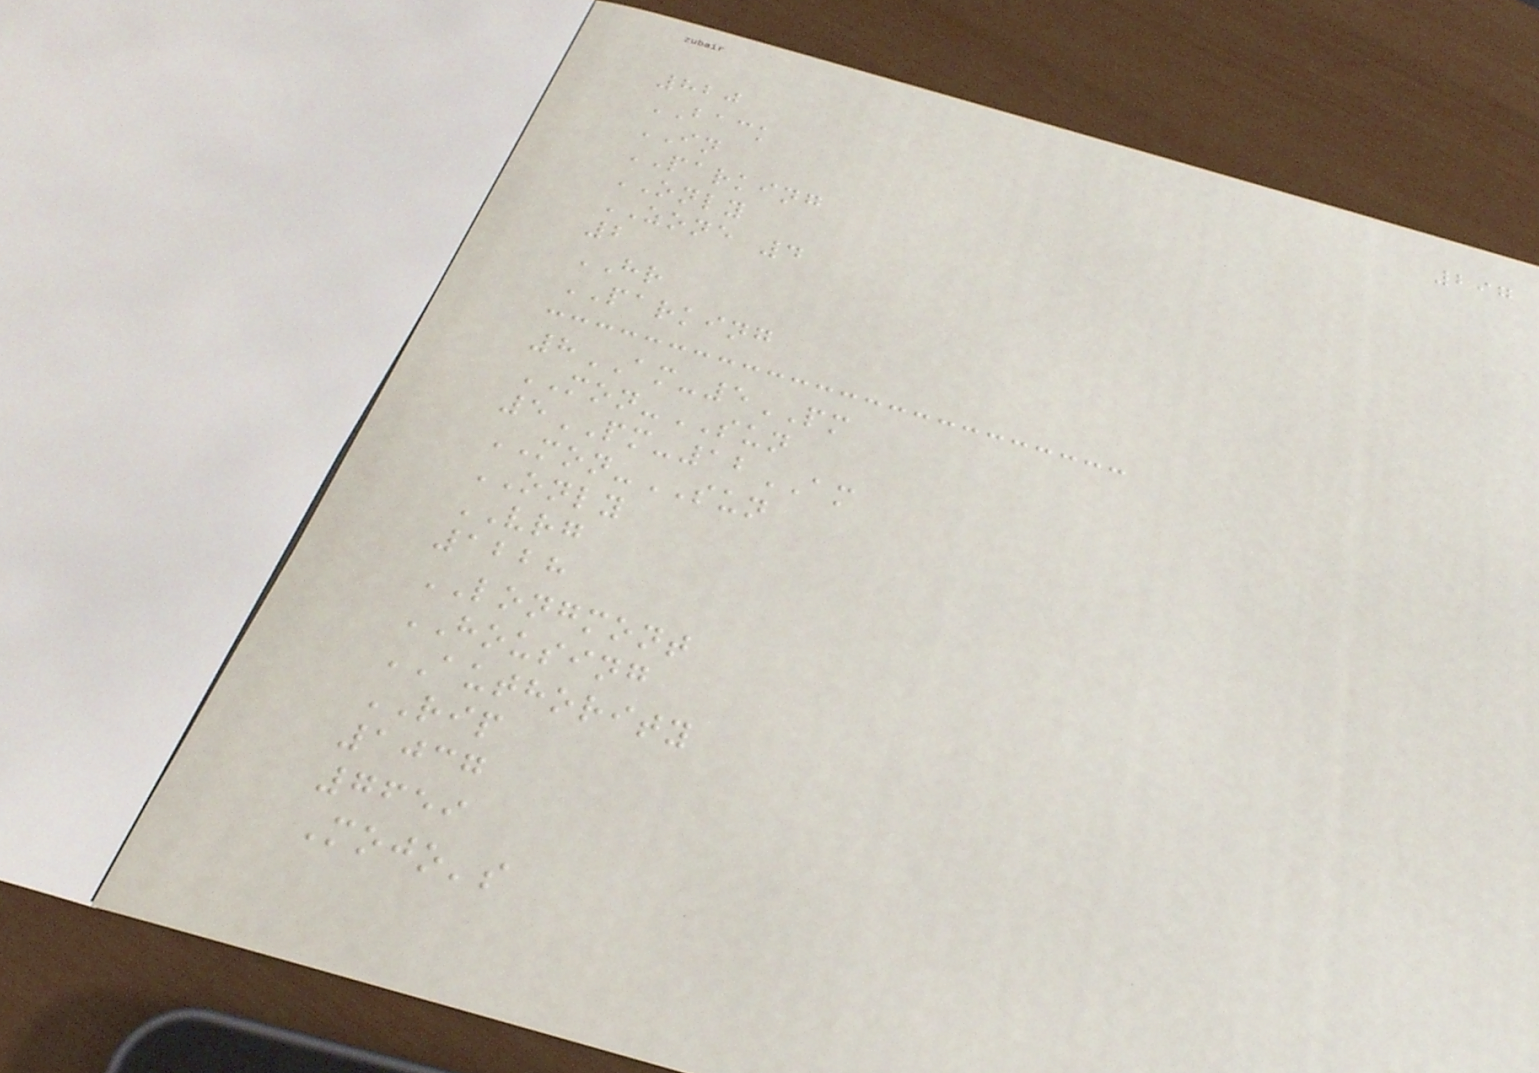297
820
BACK
IN
PARKING
ONLY
ZONE 4
2
HR
PARKING
8AM-5PM
MON-SUN
5PM-12AM
MON-SUN
ONLY
VRG
1228
LONGMONT
HOUSING
AUTHORITY
RIP
1037
7659
Mojo's
